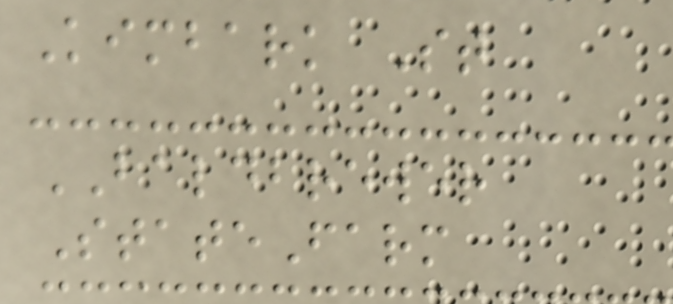Kimbark St
BALDBREWER
StateFarm
